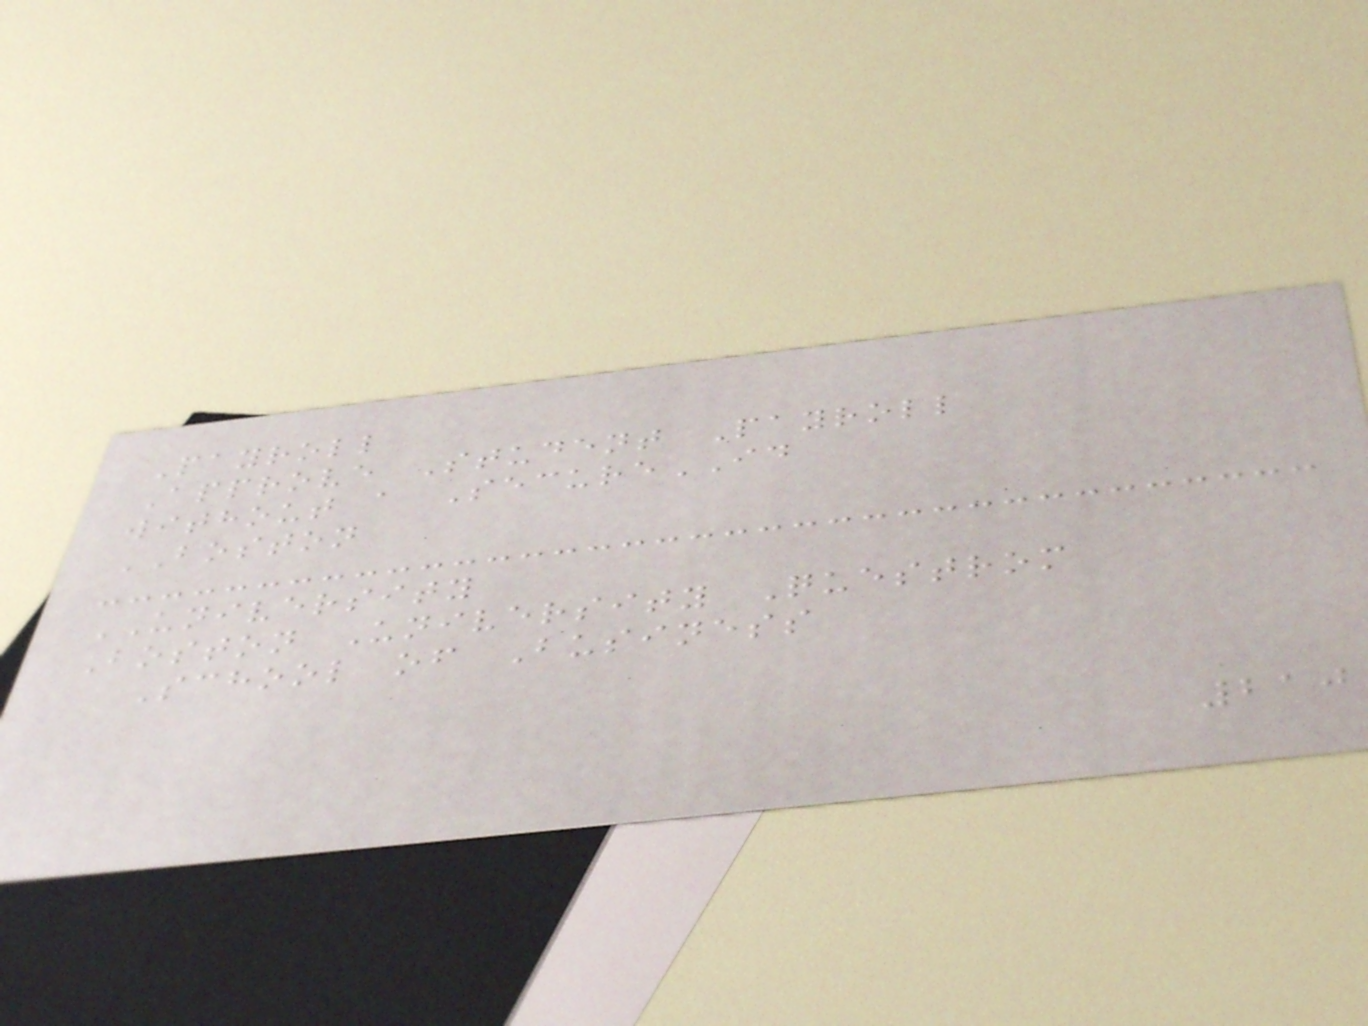Payroll
Approve Student Payroll
without a SecureID
BOSTON
UNIVERSITY
Boston University Questrom
School of Business
210
